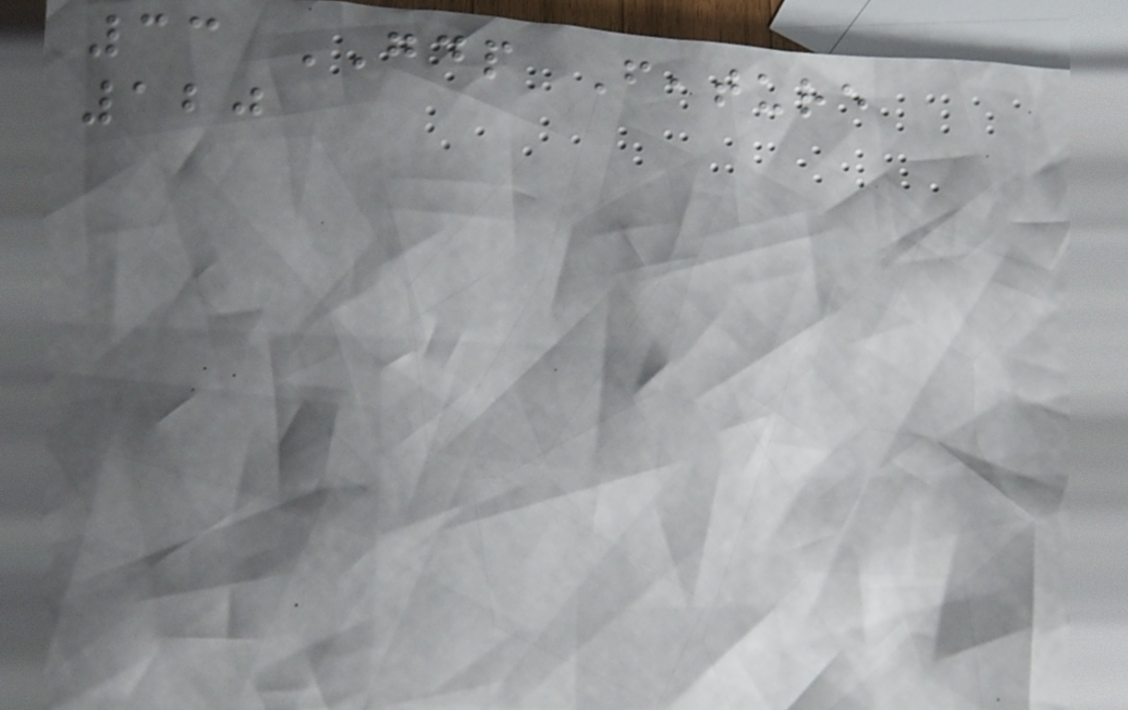33 GDP Feature
120
